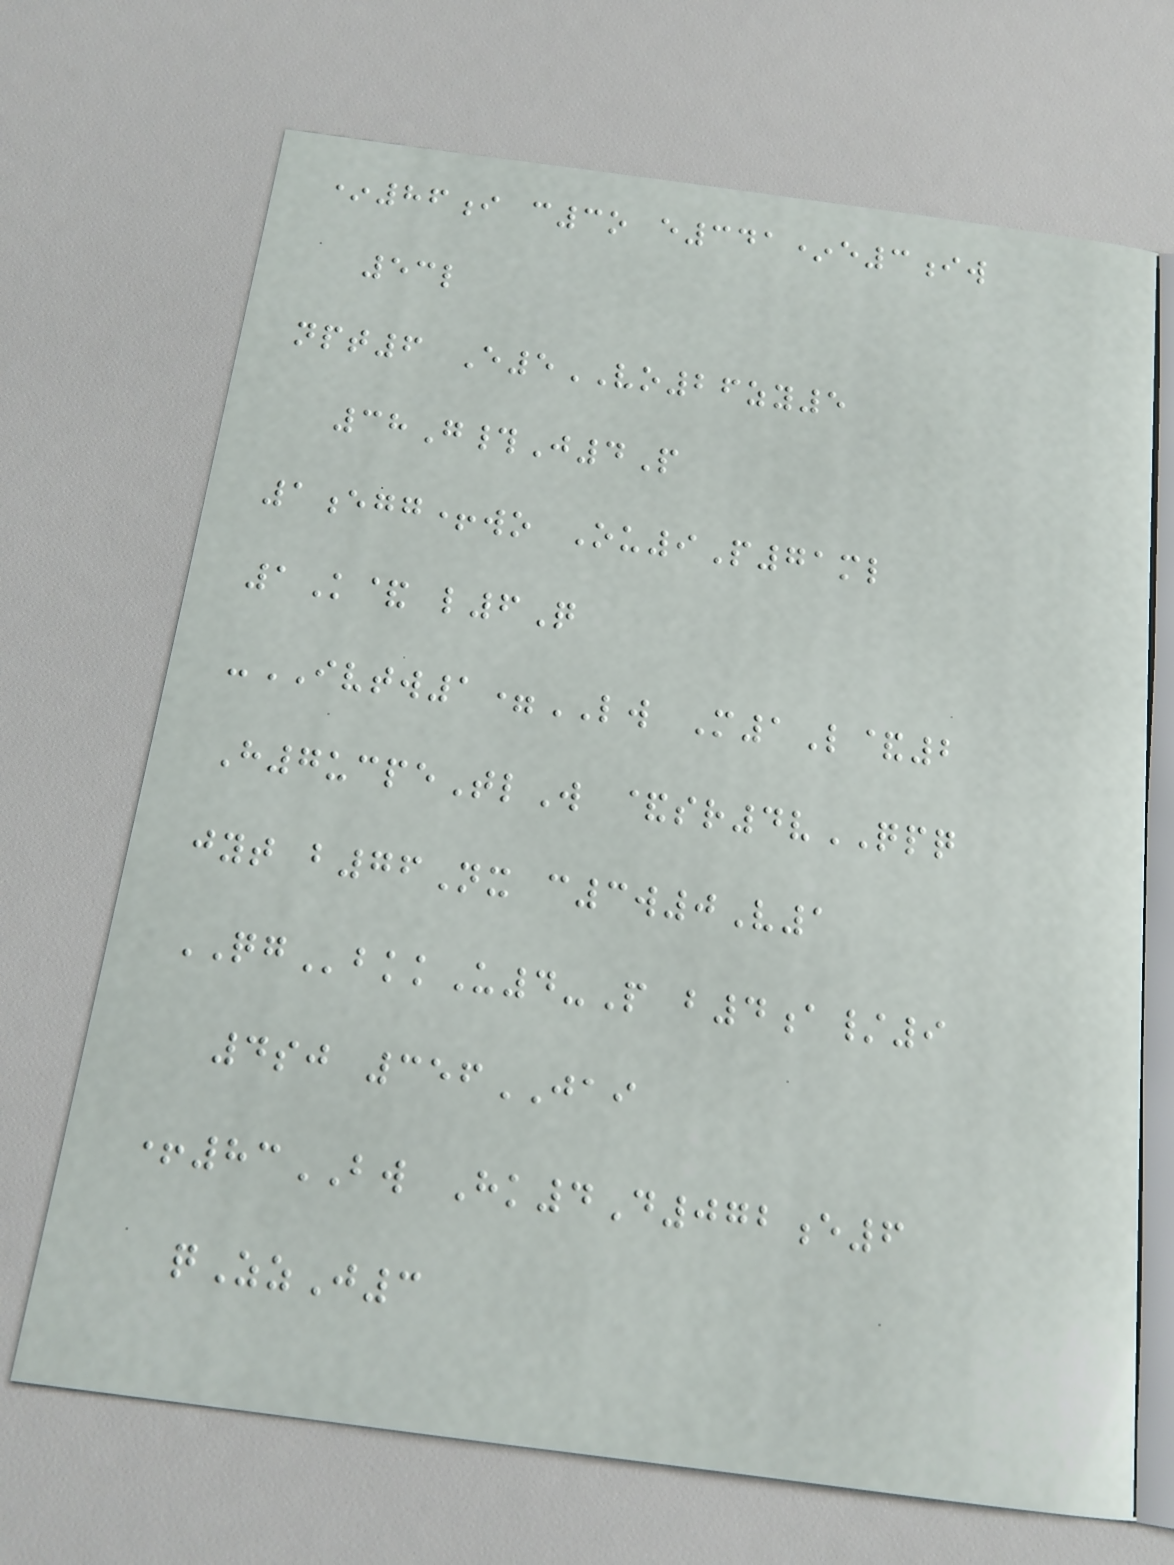*86i c3o e341*e3iw
53l
npt6 E5VO26zy5
38G#J4P
1egg+wo Ou9P71ml
1K& l6Q
-IVTW1=LW M1L&2
H7ucpeTlW &sr4vQPQ
jyt b76Nx c3w0V1
QGbkkU4-P b4a/9
4sj 356JAI
+83BW Hk4D072e6
qZzJ3
